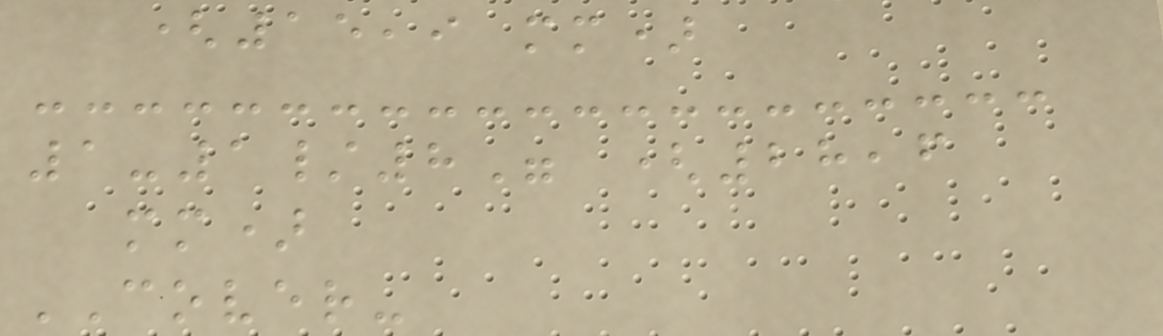(15,9 mm)
1-1/8" (28,6
mm)
COVER-
